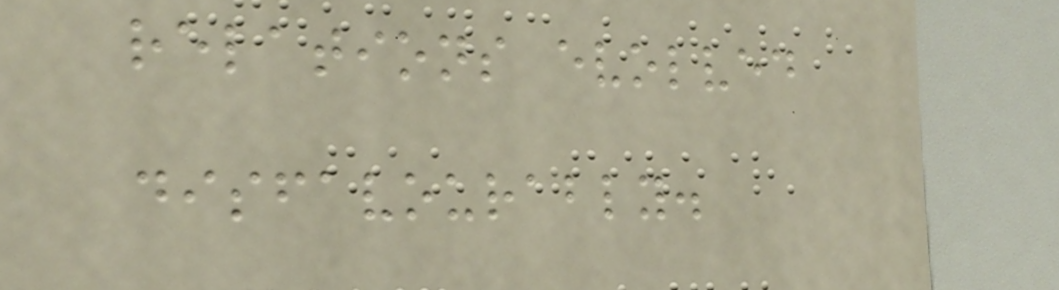relations evolved
disfavourably.
